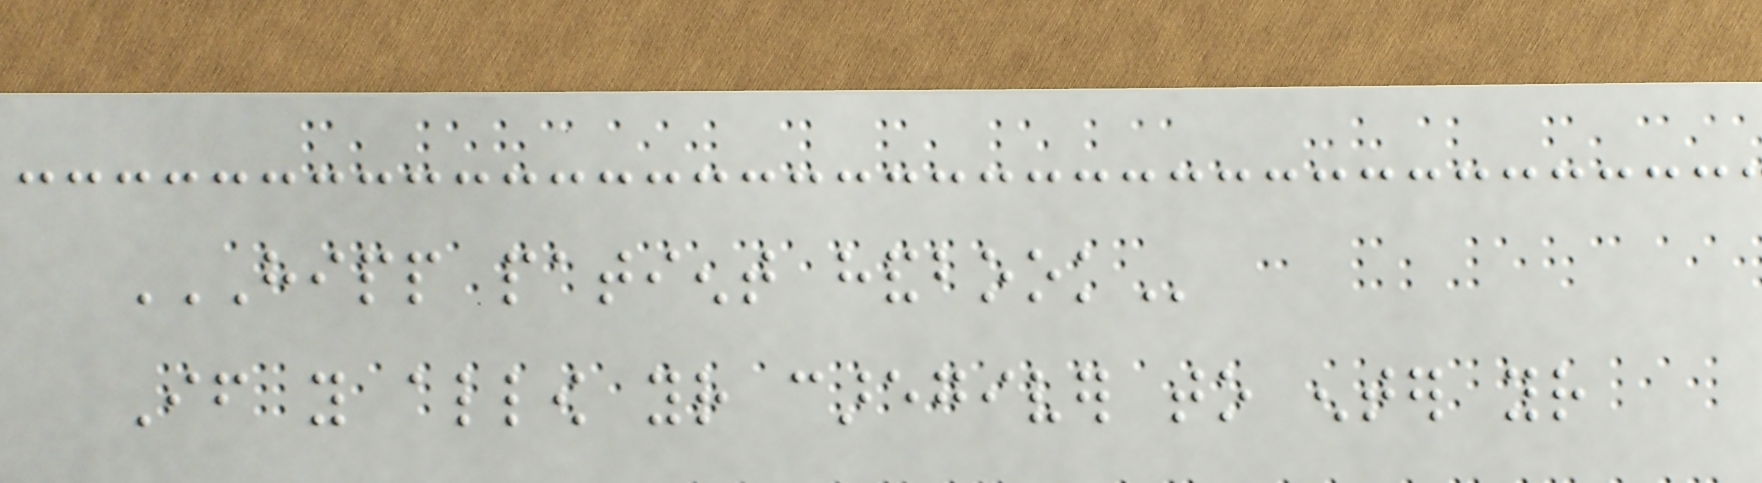HIPP PATIENT HANDBOOK
If you allow your caregiver to enter your
